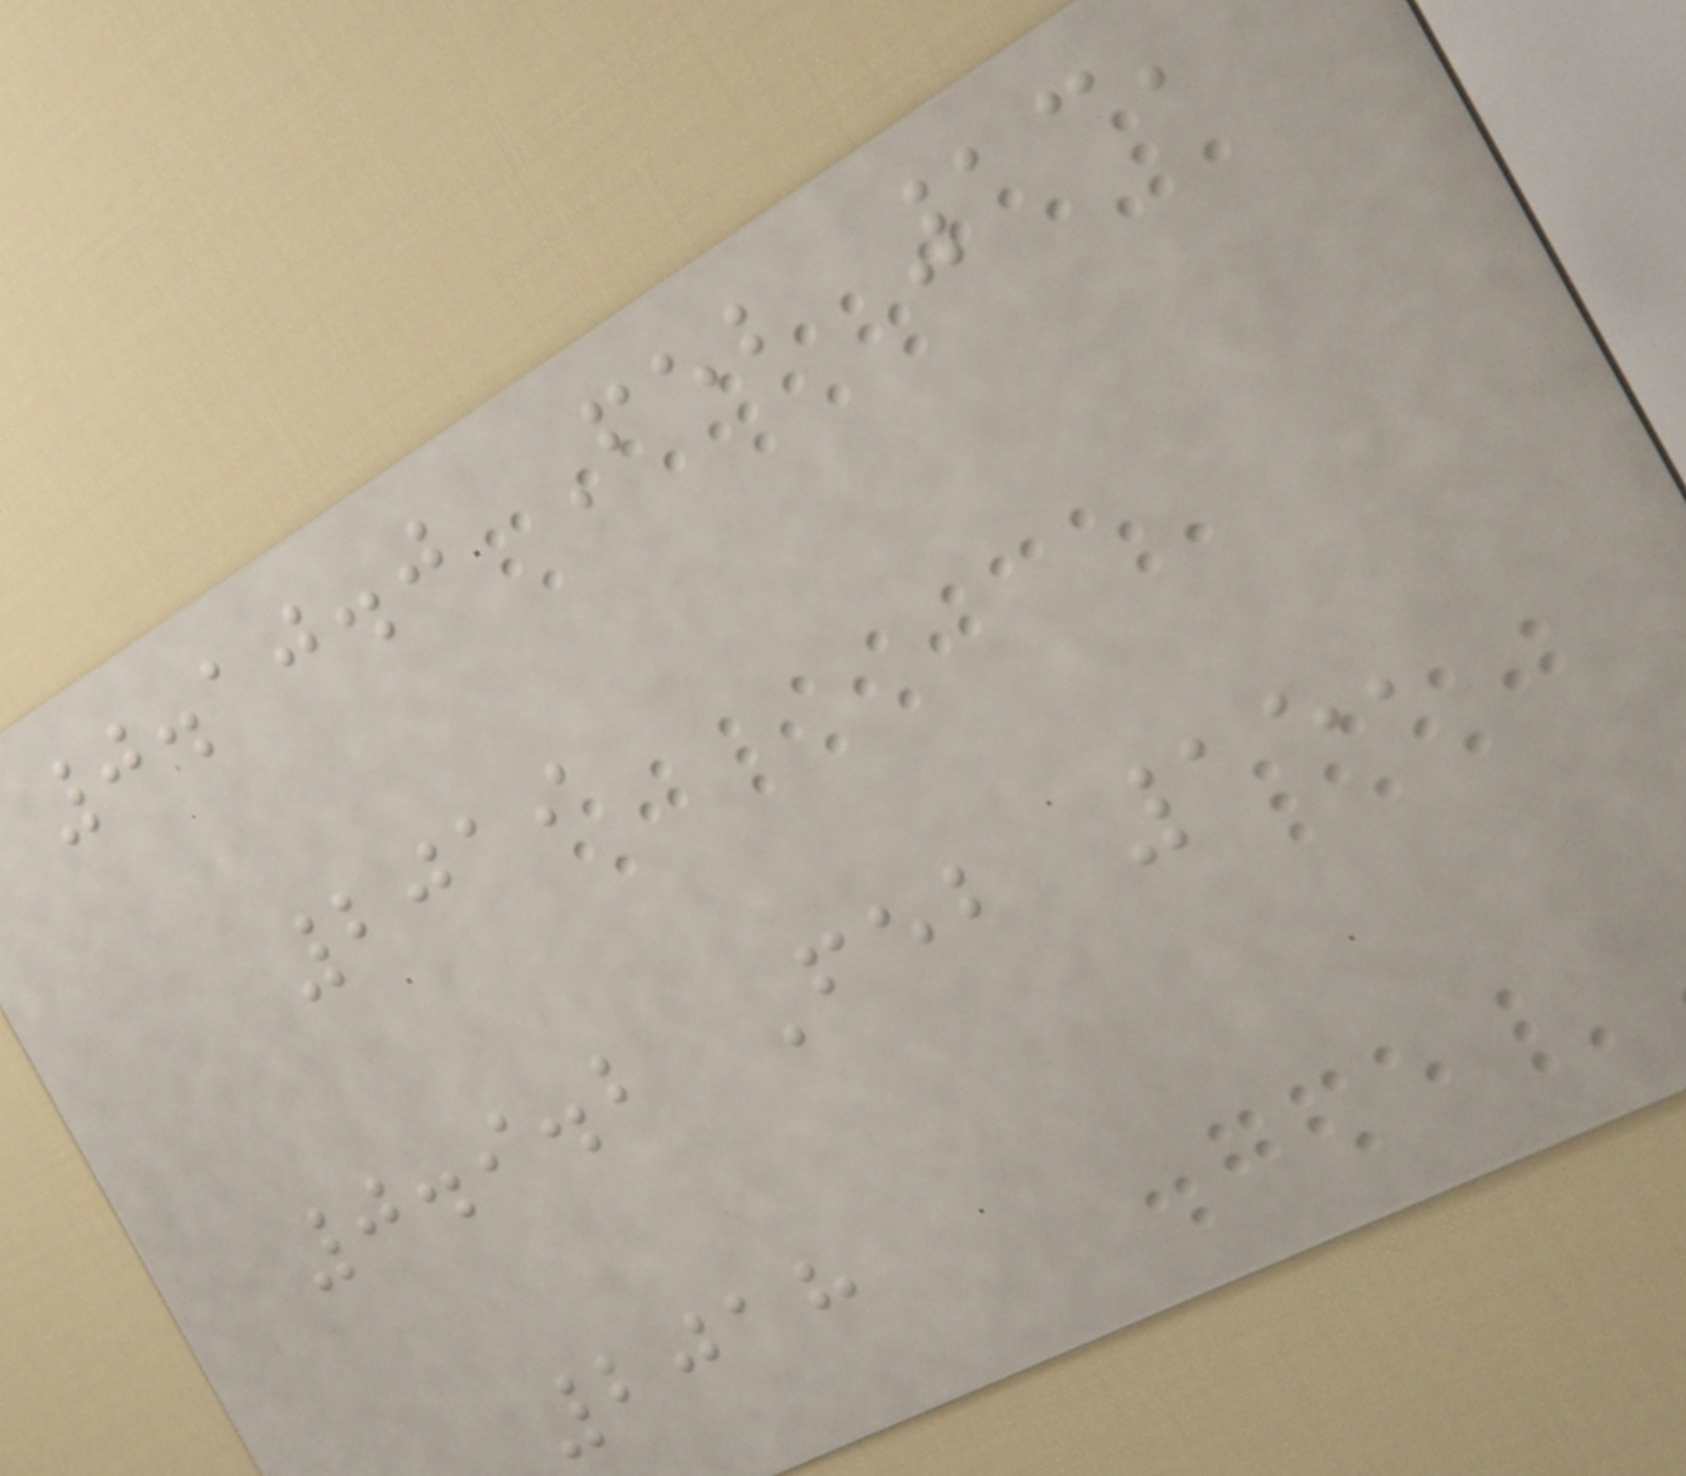0.10.0 Feb 13,
2019
0.9.2 Feb 15,
2018
